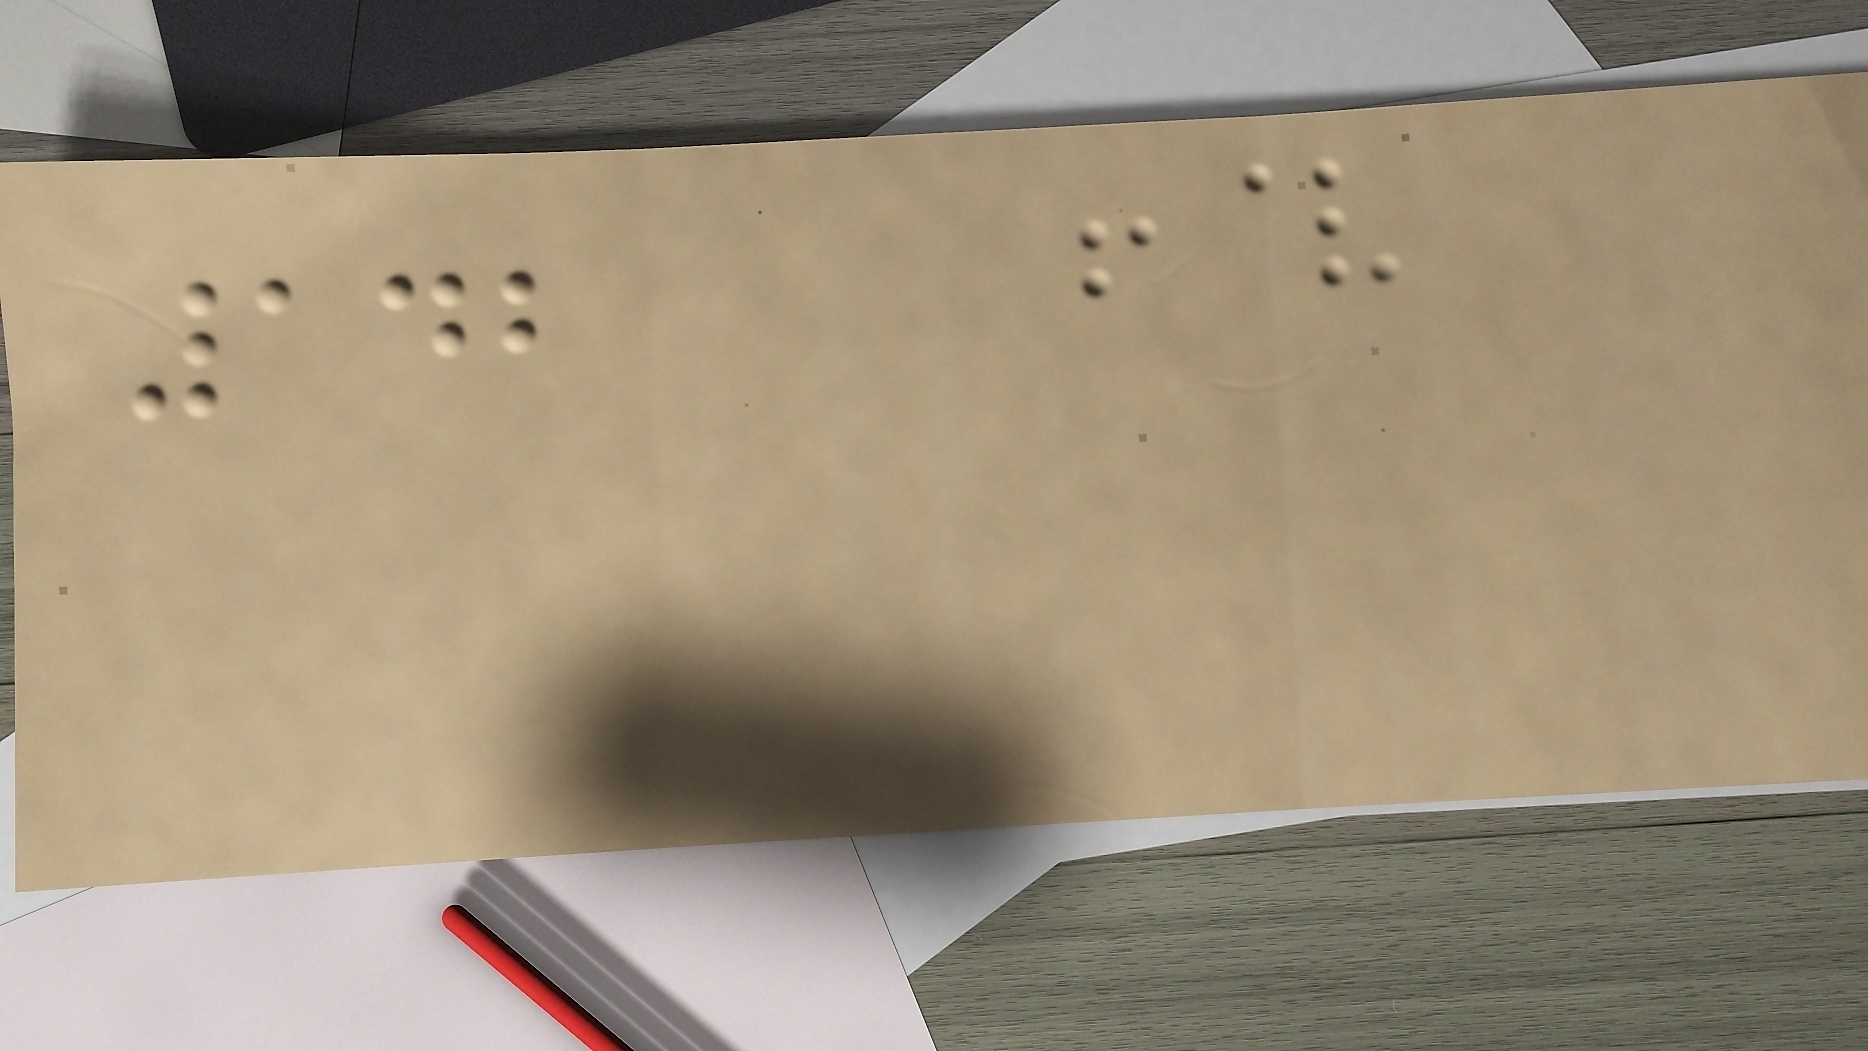142
